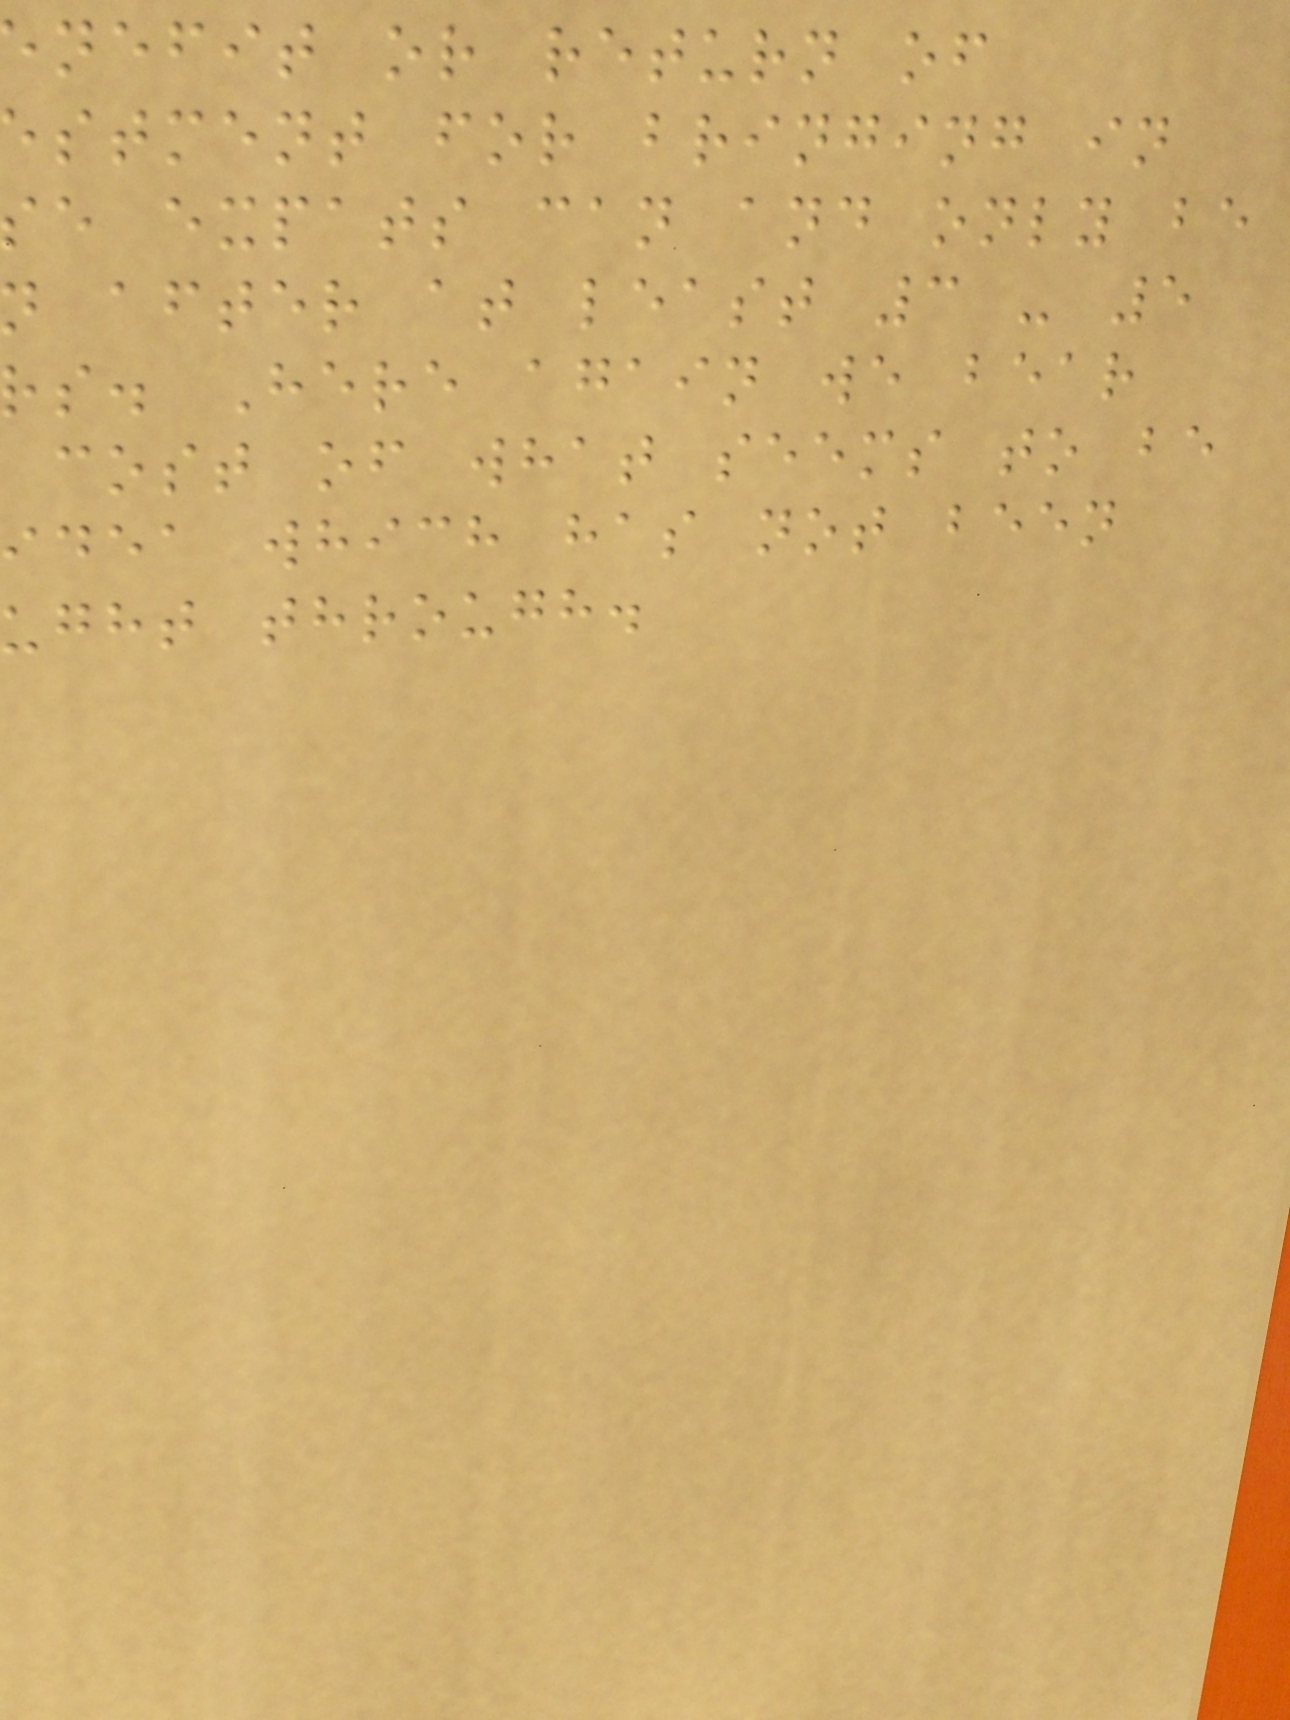nefit or return of
stment for bringing in
e expats can and only be
after at least 3 - 5
rs. Here again we bear
cost of what seems to be
idea which has not been
ught through.
